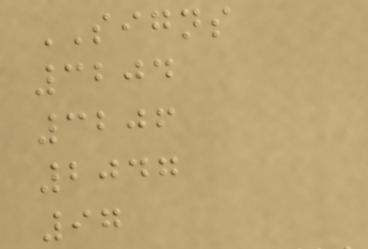SIGNS
3204
3206
2047
97
